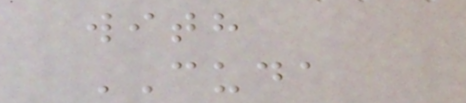with
CUDA
